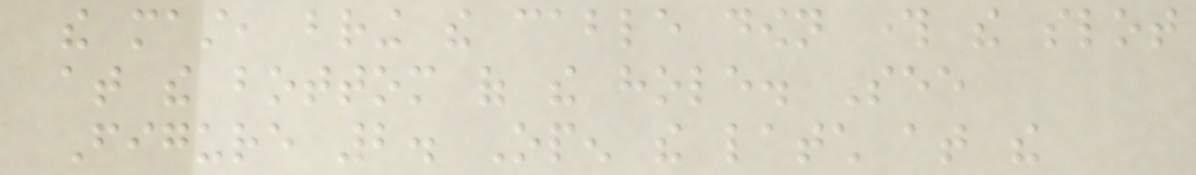the mast, bring the cable down through the slot
at the bottom of the hole. See
Figure 2. Open the latch at the
